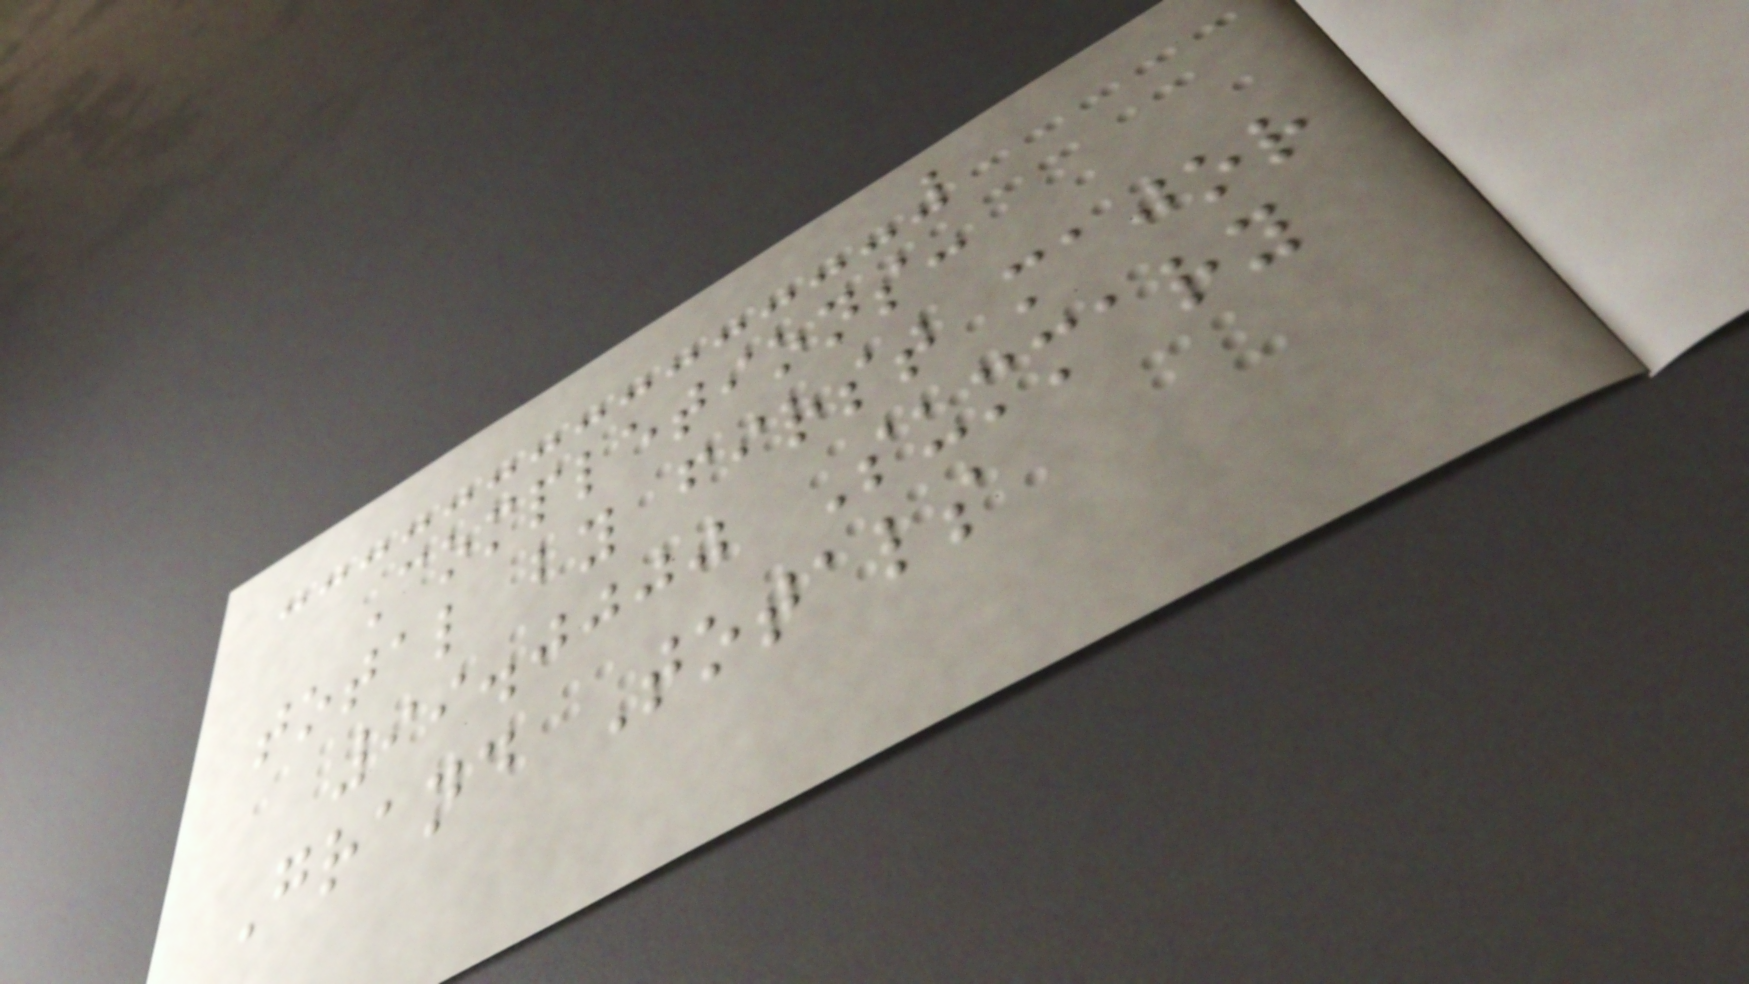Completions:
total by first major
99.0000 Summary
Grand Totals
